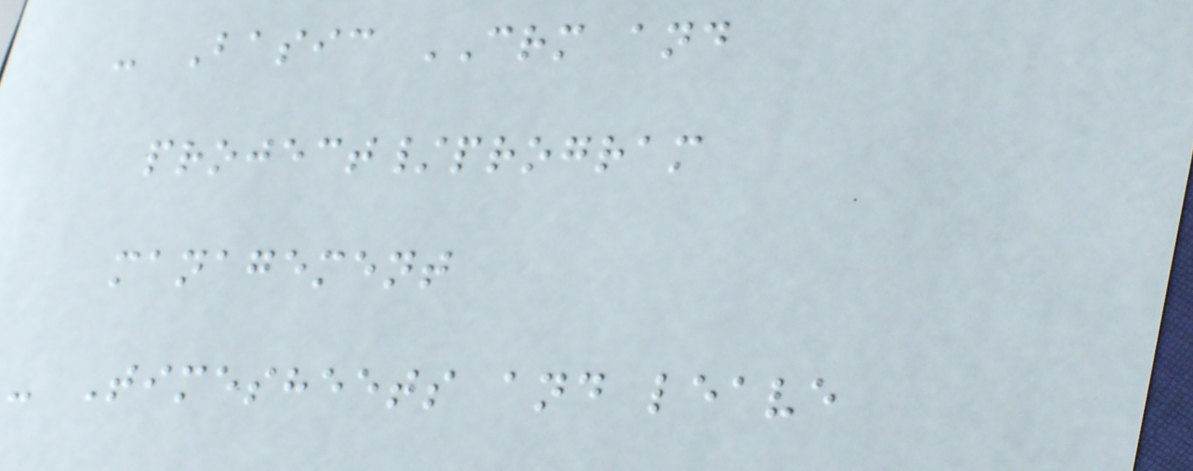- Basic CRM and
project/program
management
- Timesheets and leave
